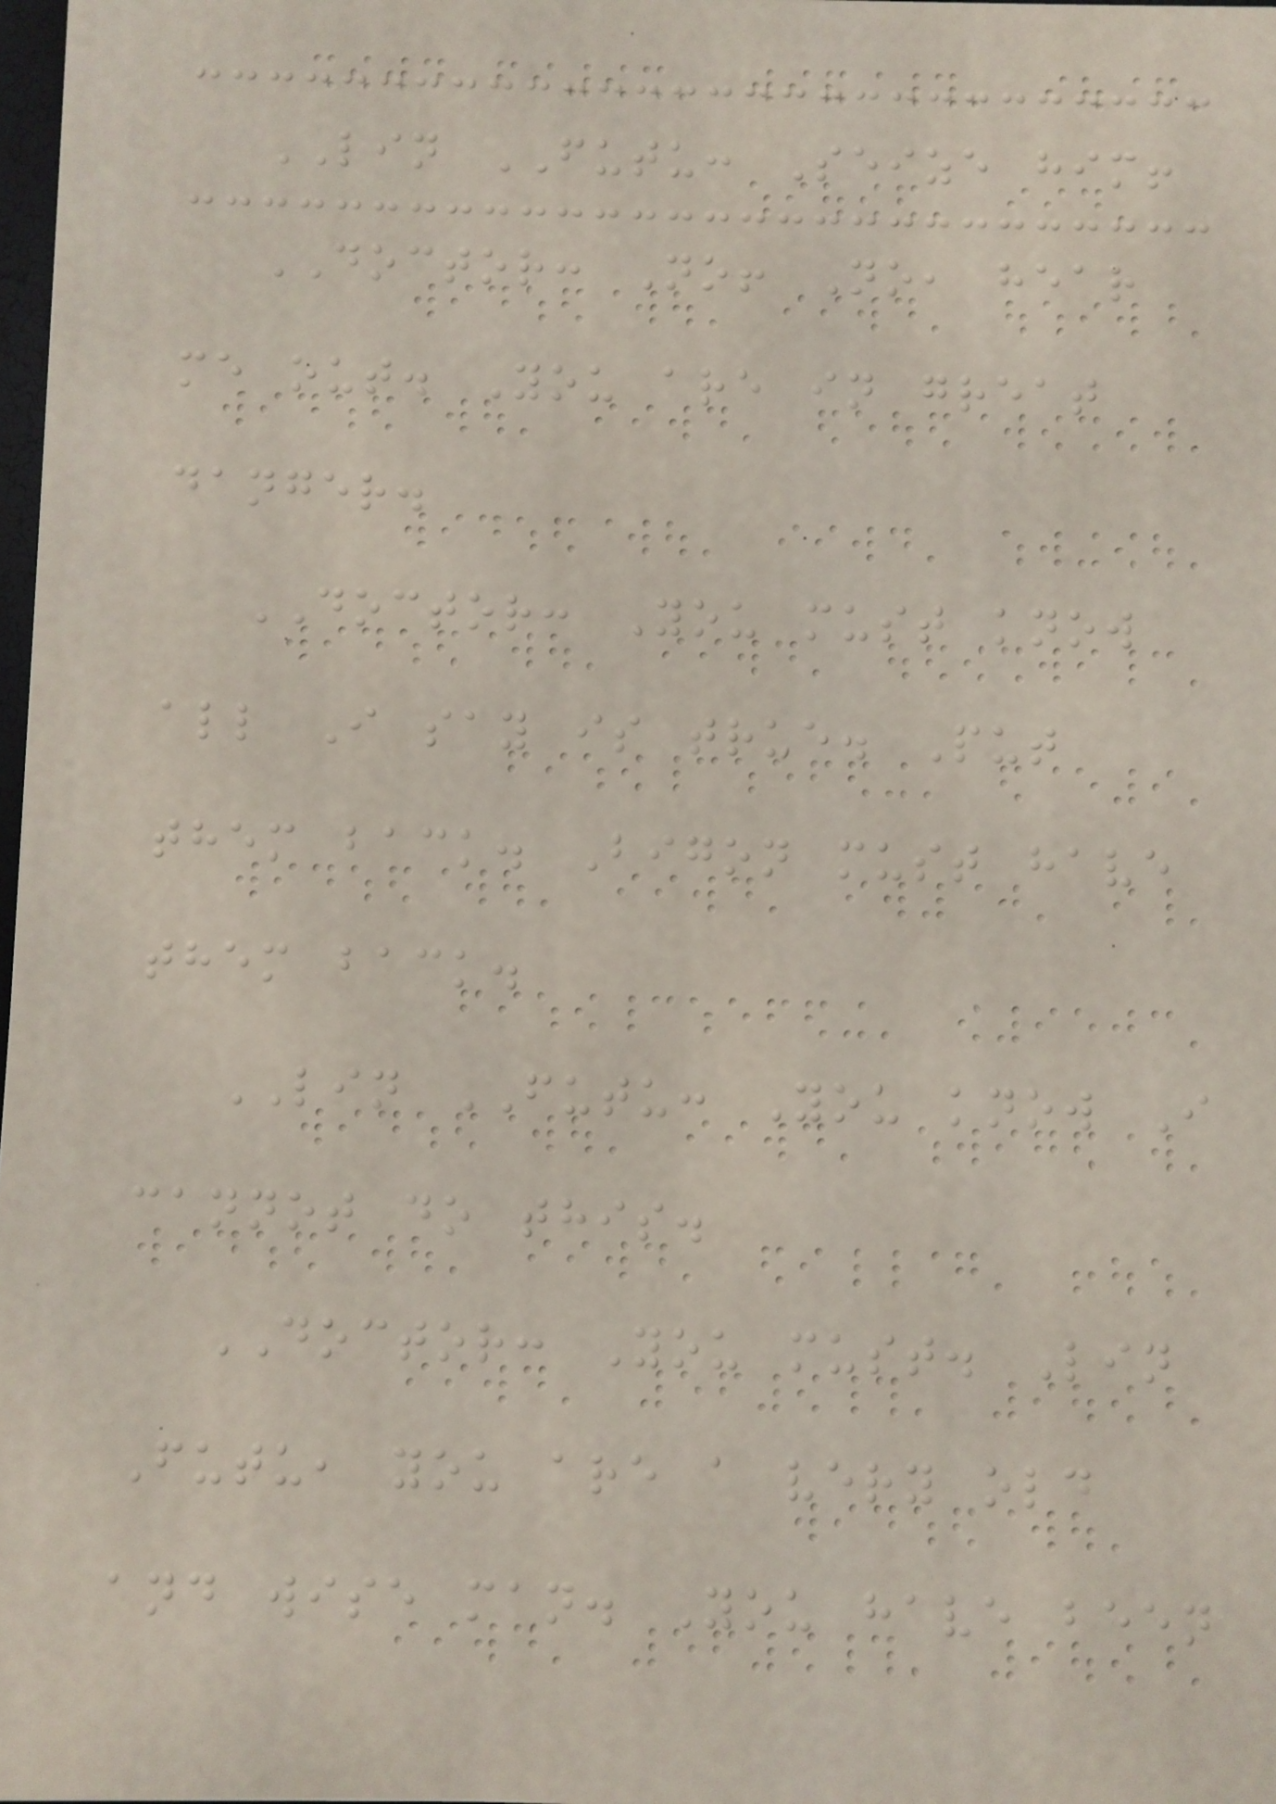LIN FUTU: Seize him!
DOCTOR: No! No, hear
me out. You are in great
danger.
DOCTOR: You must know
all I say is true. Put
them back. Bigon must have
them back.
LIN FUTU: You know I
cannot do this.
DOCTOR: You must. Lin
Futu, you are a very old
and wise man. You have been
